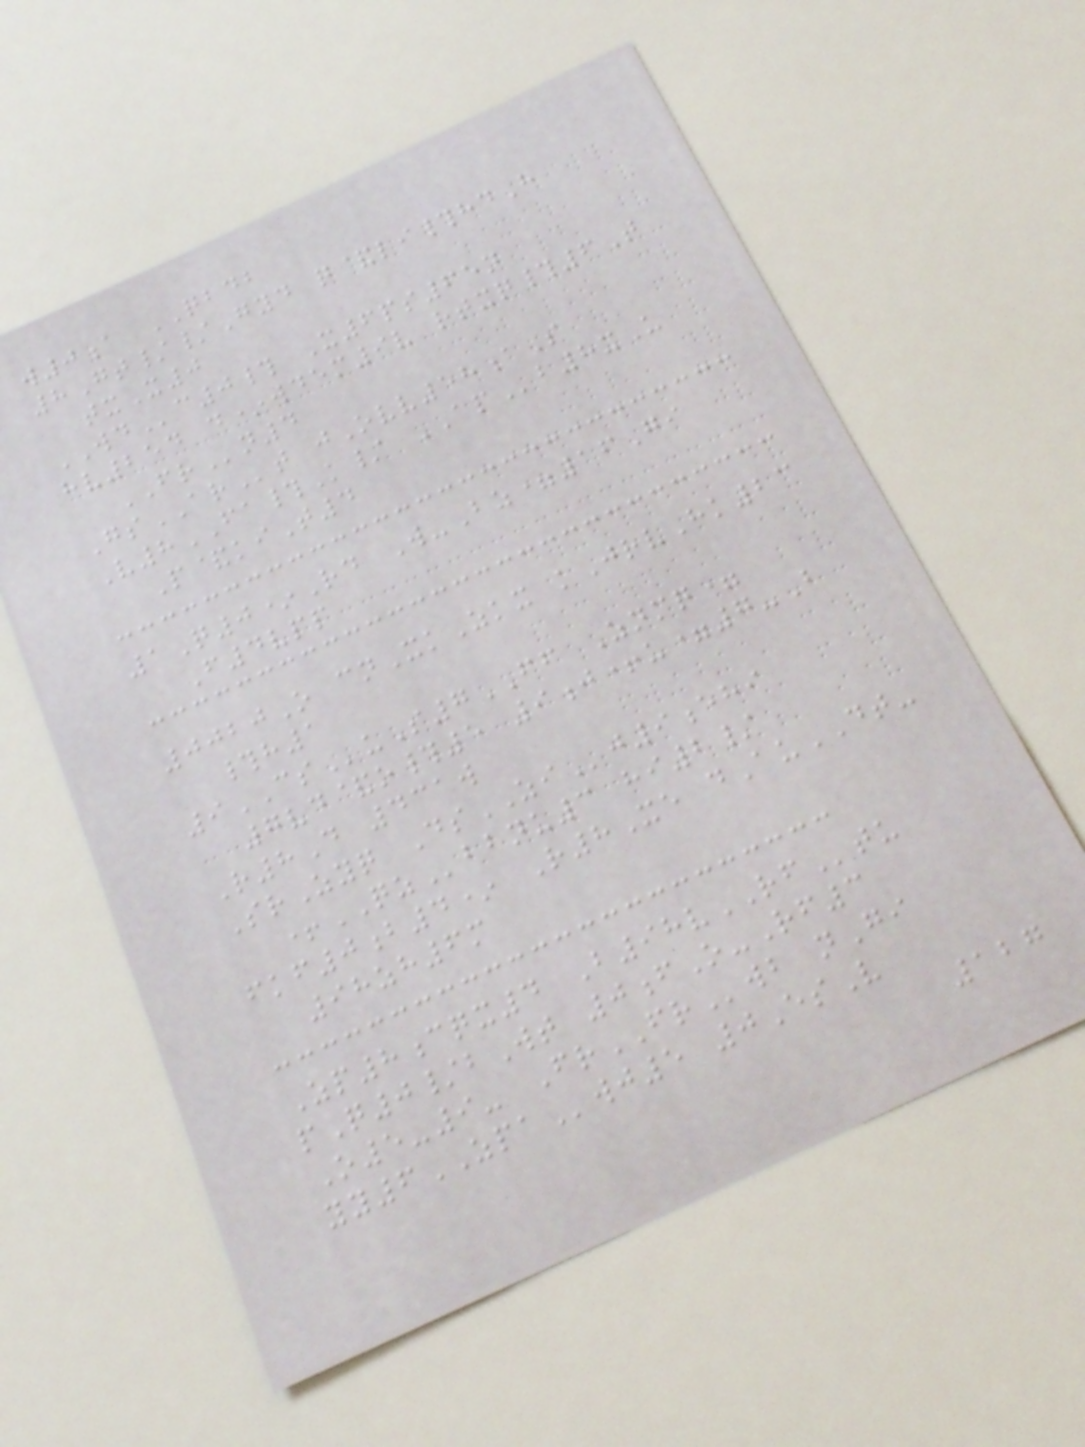w0a QBDB
8Gt//Gyd q&li#hdH
txX0
WDc0# X6ps65n
hv254 d*wdem9v rtxq#6T
FRn4
GsARt jOvv58aS
V8FA#K/ APb8xU
P&kiT4
1Q0*Rd W-Bz=16Gi
F4vpp
0020O cnXkZkx kJrvHk23
#h1
9CSuS7FF Znmq=
7vd&o#5 9j+u=7-B
R8D 431w
SrZyq DsZIj9ehi
+QZbbnu3 hi2/
fkf0b4* R8Xe dAuDT-
98zh6m
Zp8cqx4 B98vRFtu
pQ0/bWt 0fO-Rf3
O5-9- FrFRwb nGi
yy6ZPAwj5 0EsV
127
